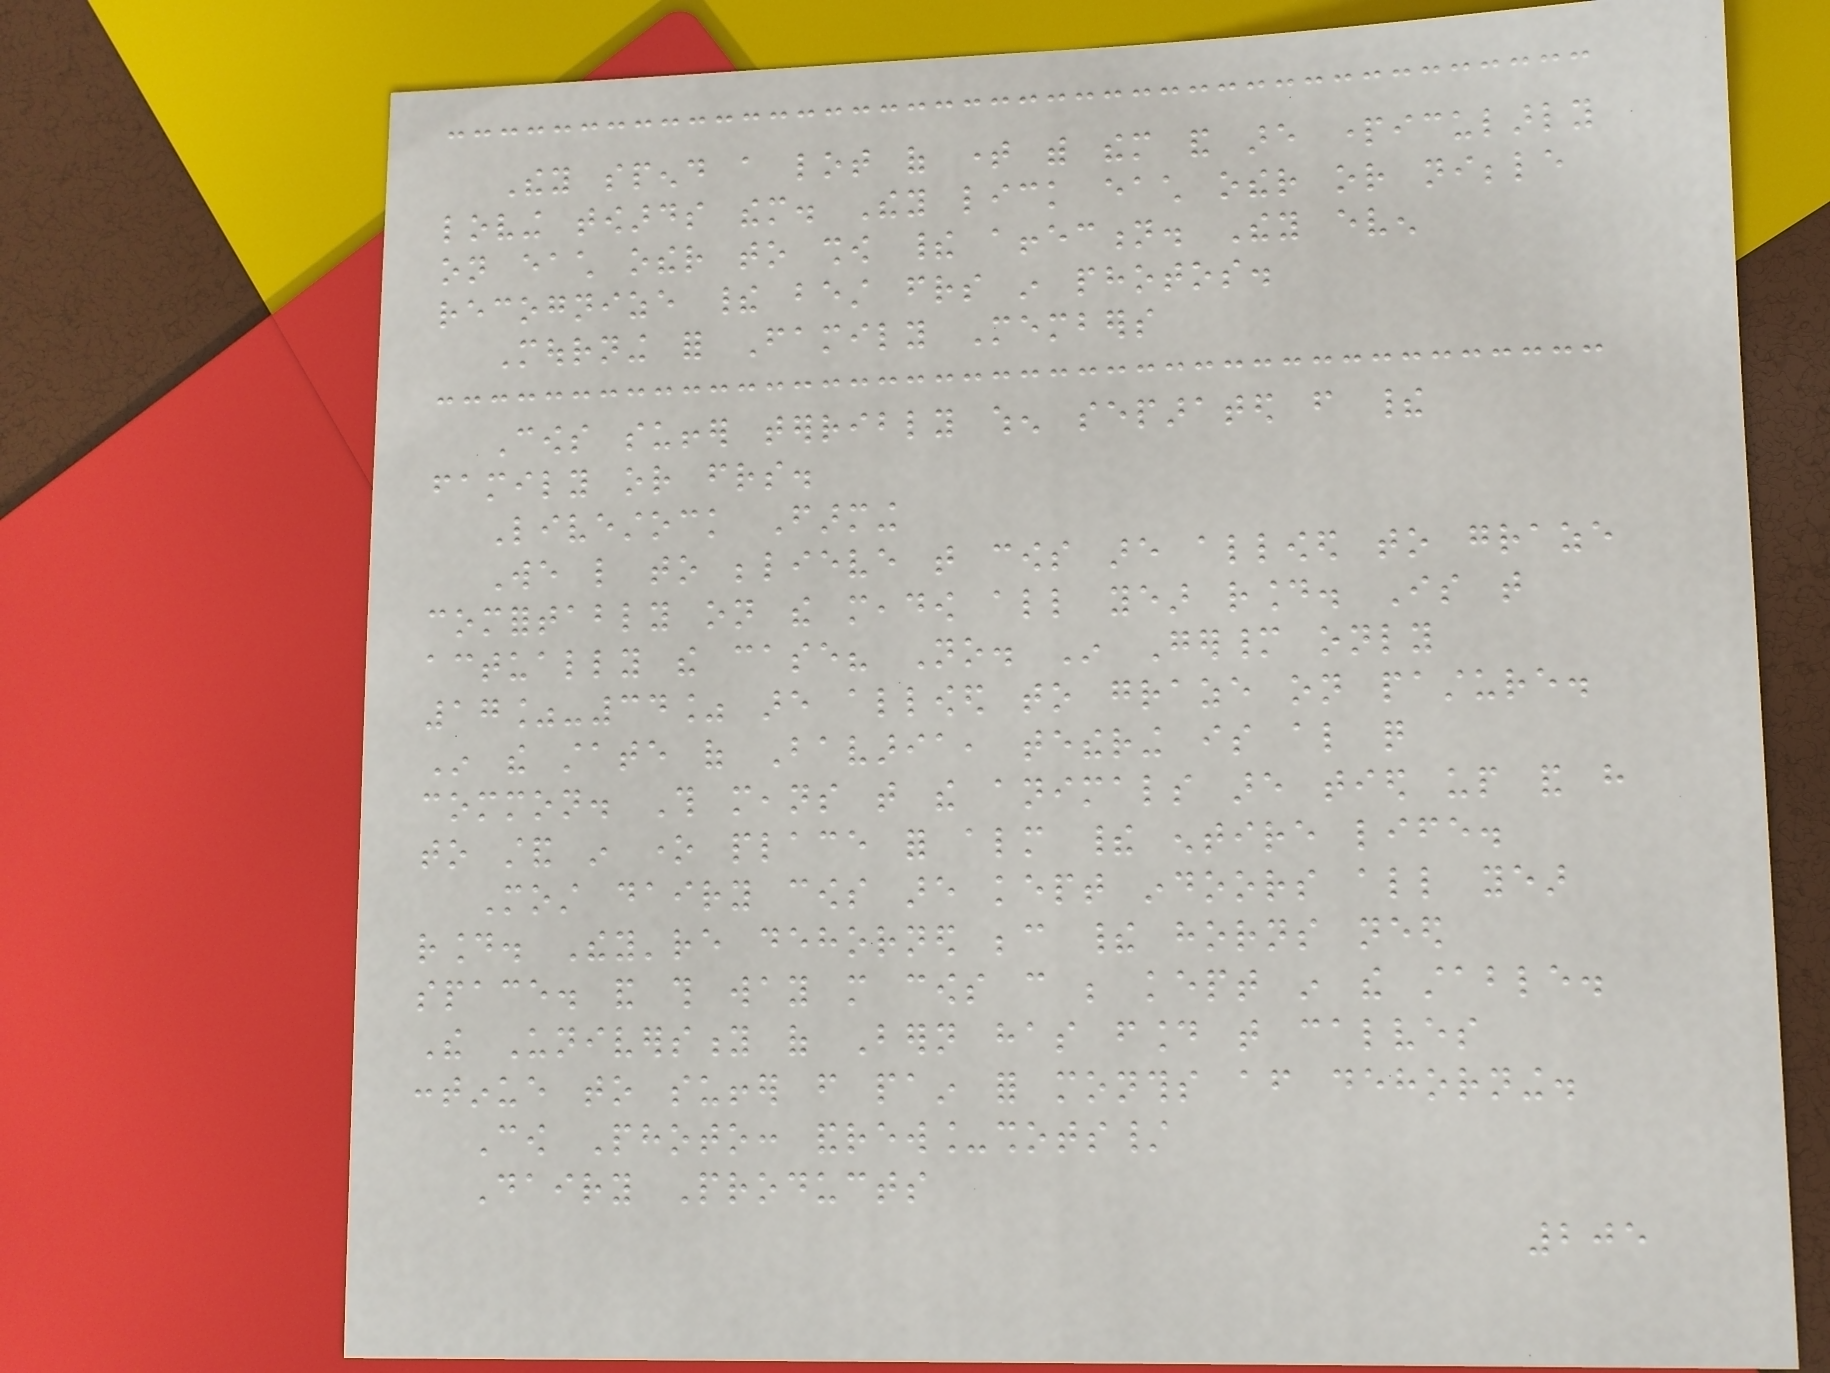They spend a lot of time with them and are particularly
loving towards them. They lick each other or nibble
on each other to show their affection. They even
recognize their best friends in photos.
Mourning for Family Members
Cows suffer terribly when separated from their
family or friends.
Livestock Farming
We like to believe that cows are allowed to graze
comfortably on the meadow all year round. Is that
actually the case? No. In Germany only
17%-34% are allowed to graze on pasture.
In the state of Bavaria, tethering is also quite
common. This means that the animals are tied up and have
to stand in one place for almost their entire life.
Most dairy cows are kept indoors all year
round. They're dehorned because their horns need
space. and this way more cows can be kept in the stable.
The University of Bern has found that calves
continue to suffer from pain for months after dehorning.
Cow Photo: andrew_shots/
Dairy Products
205
